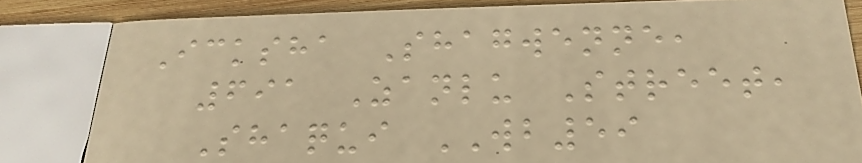Icksha Shagwenne,
691 Zanlu Street,
Shaqui WB59
